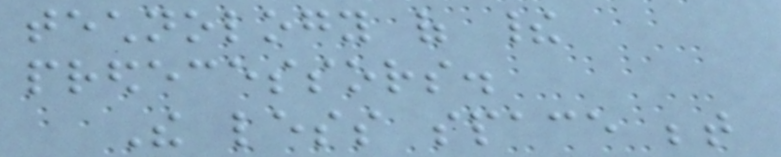technology of their
predecessors.
The less space between
